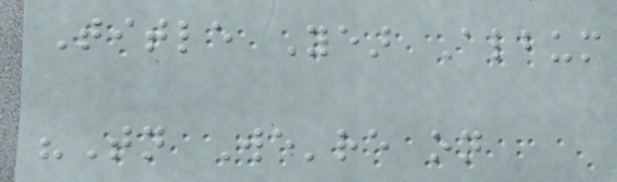Title Year Album
"Tonight We're on
